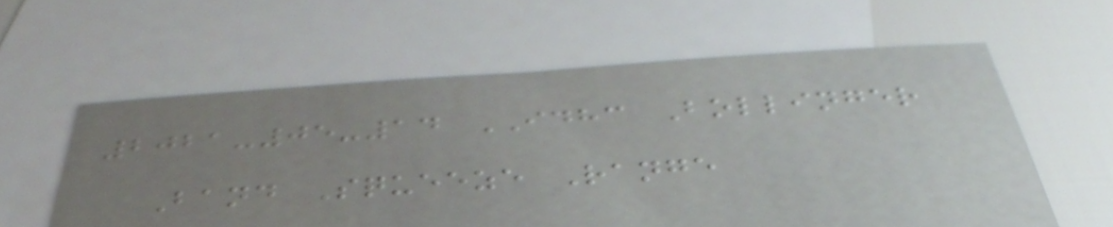2021-05-14 IDHC Bollinger
Band Squeeze Range
